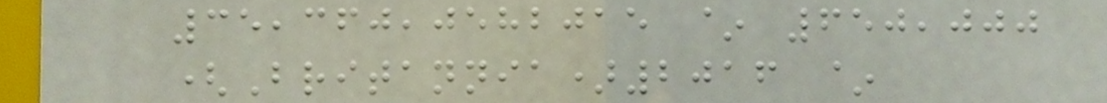35,360,0582015 ~ 650,000
(Britannia)2016 ~
